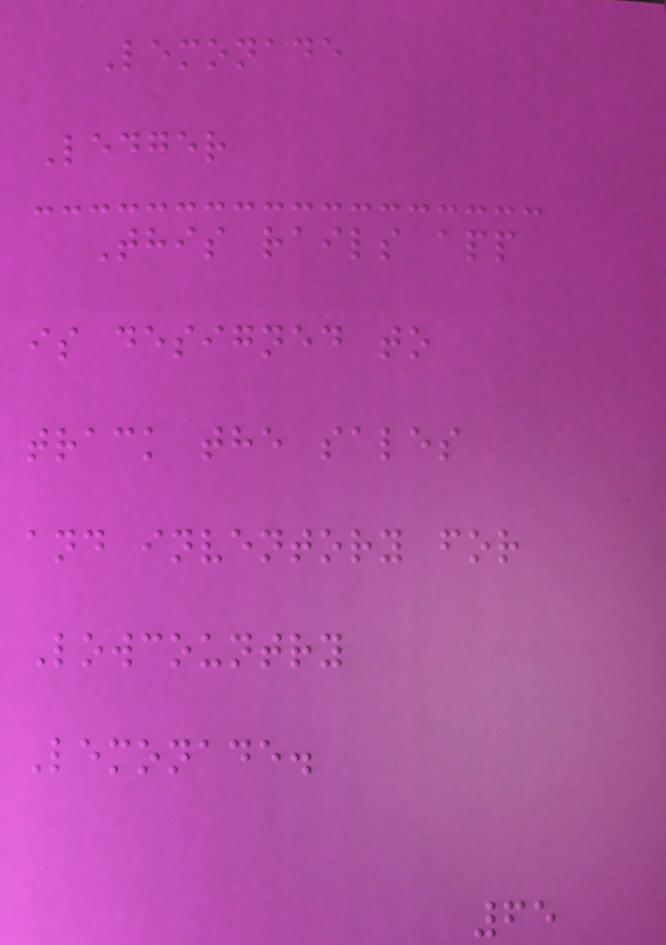Lemonade
Ledger
This rails app
is designed to
track the sales
and inventory for
Lowcountry
Lemonade.
65
